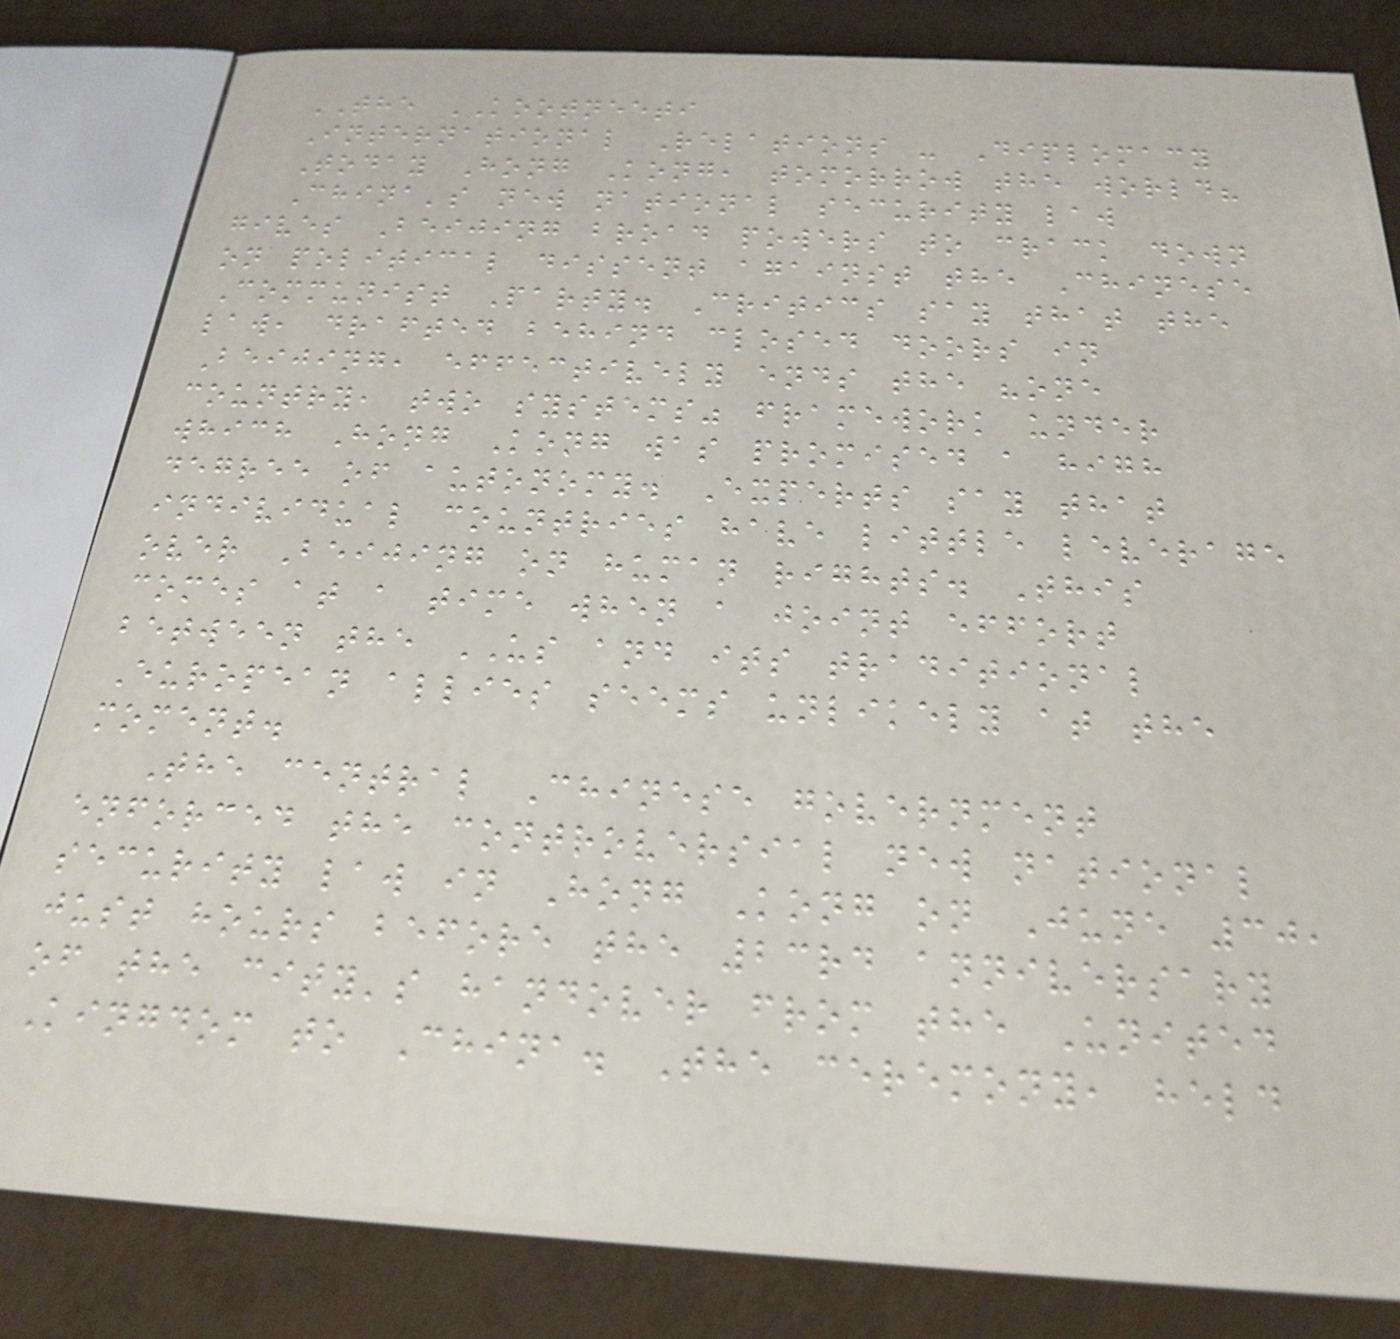THE KOOTNEETI
International Relations - Diplomacy
Today Hong Kong, tomorrow the world?
China's new national security law
gives Beijing broad powers to crack down
on political dissent against the Chinese
Communist Party. Critics say that the
law, drafted behind closed doors in
Beijing, effectively ends the "one
country, two systems" framework under
which Hong Kong was promised a high
degree of autonomy. Experts say that
individual countries have little leverage
over Beijing on human rights. This
comes at a time when a joint effort
between the US and its traditional
European allies seems unlikely at the
moment.
The central Chinese government
enforced the controversial new national
security law in Hong Kong on June 30,
just hours before the 23rd anniversary
of the city's handover from the United
Kingdom to China. The ceremony, held
